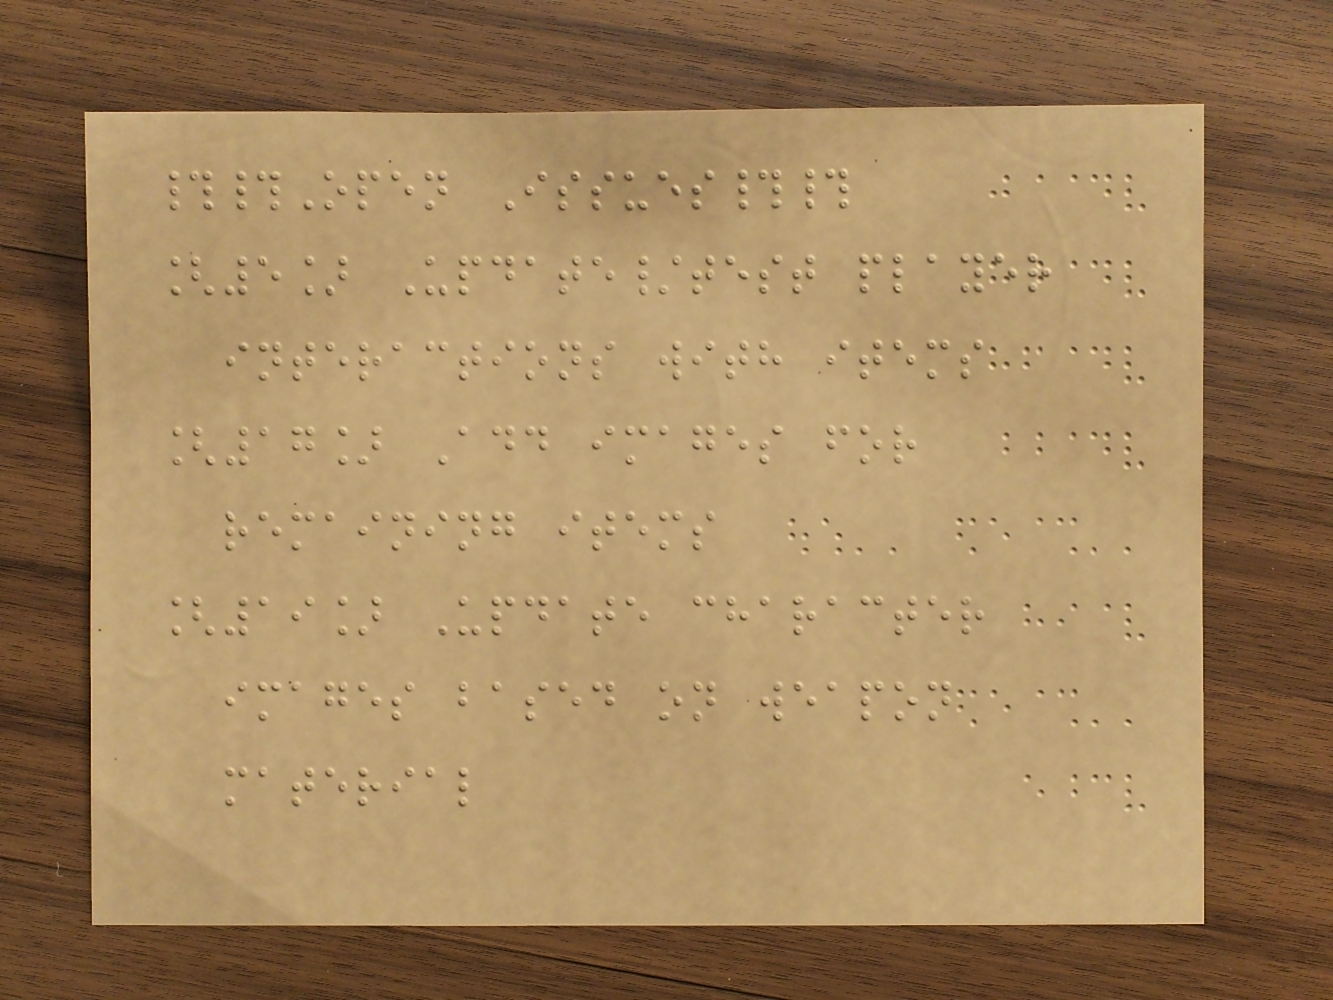##Open Issues##
[5] Update/test player
interactions with items
[17] Add images for
remaining items
[19] Update character
images based on weapon
material
